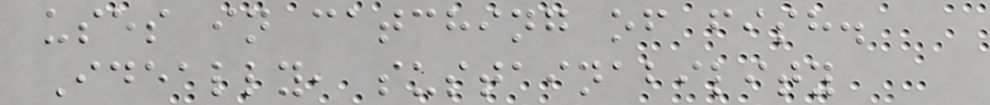uses in catching of fish.
Ideally, sustainability
